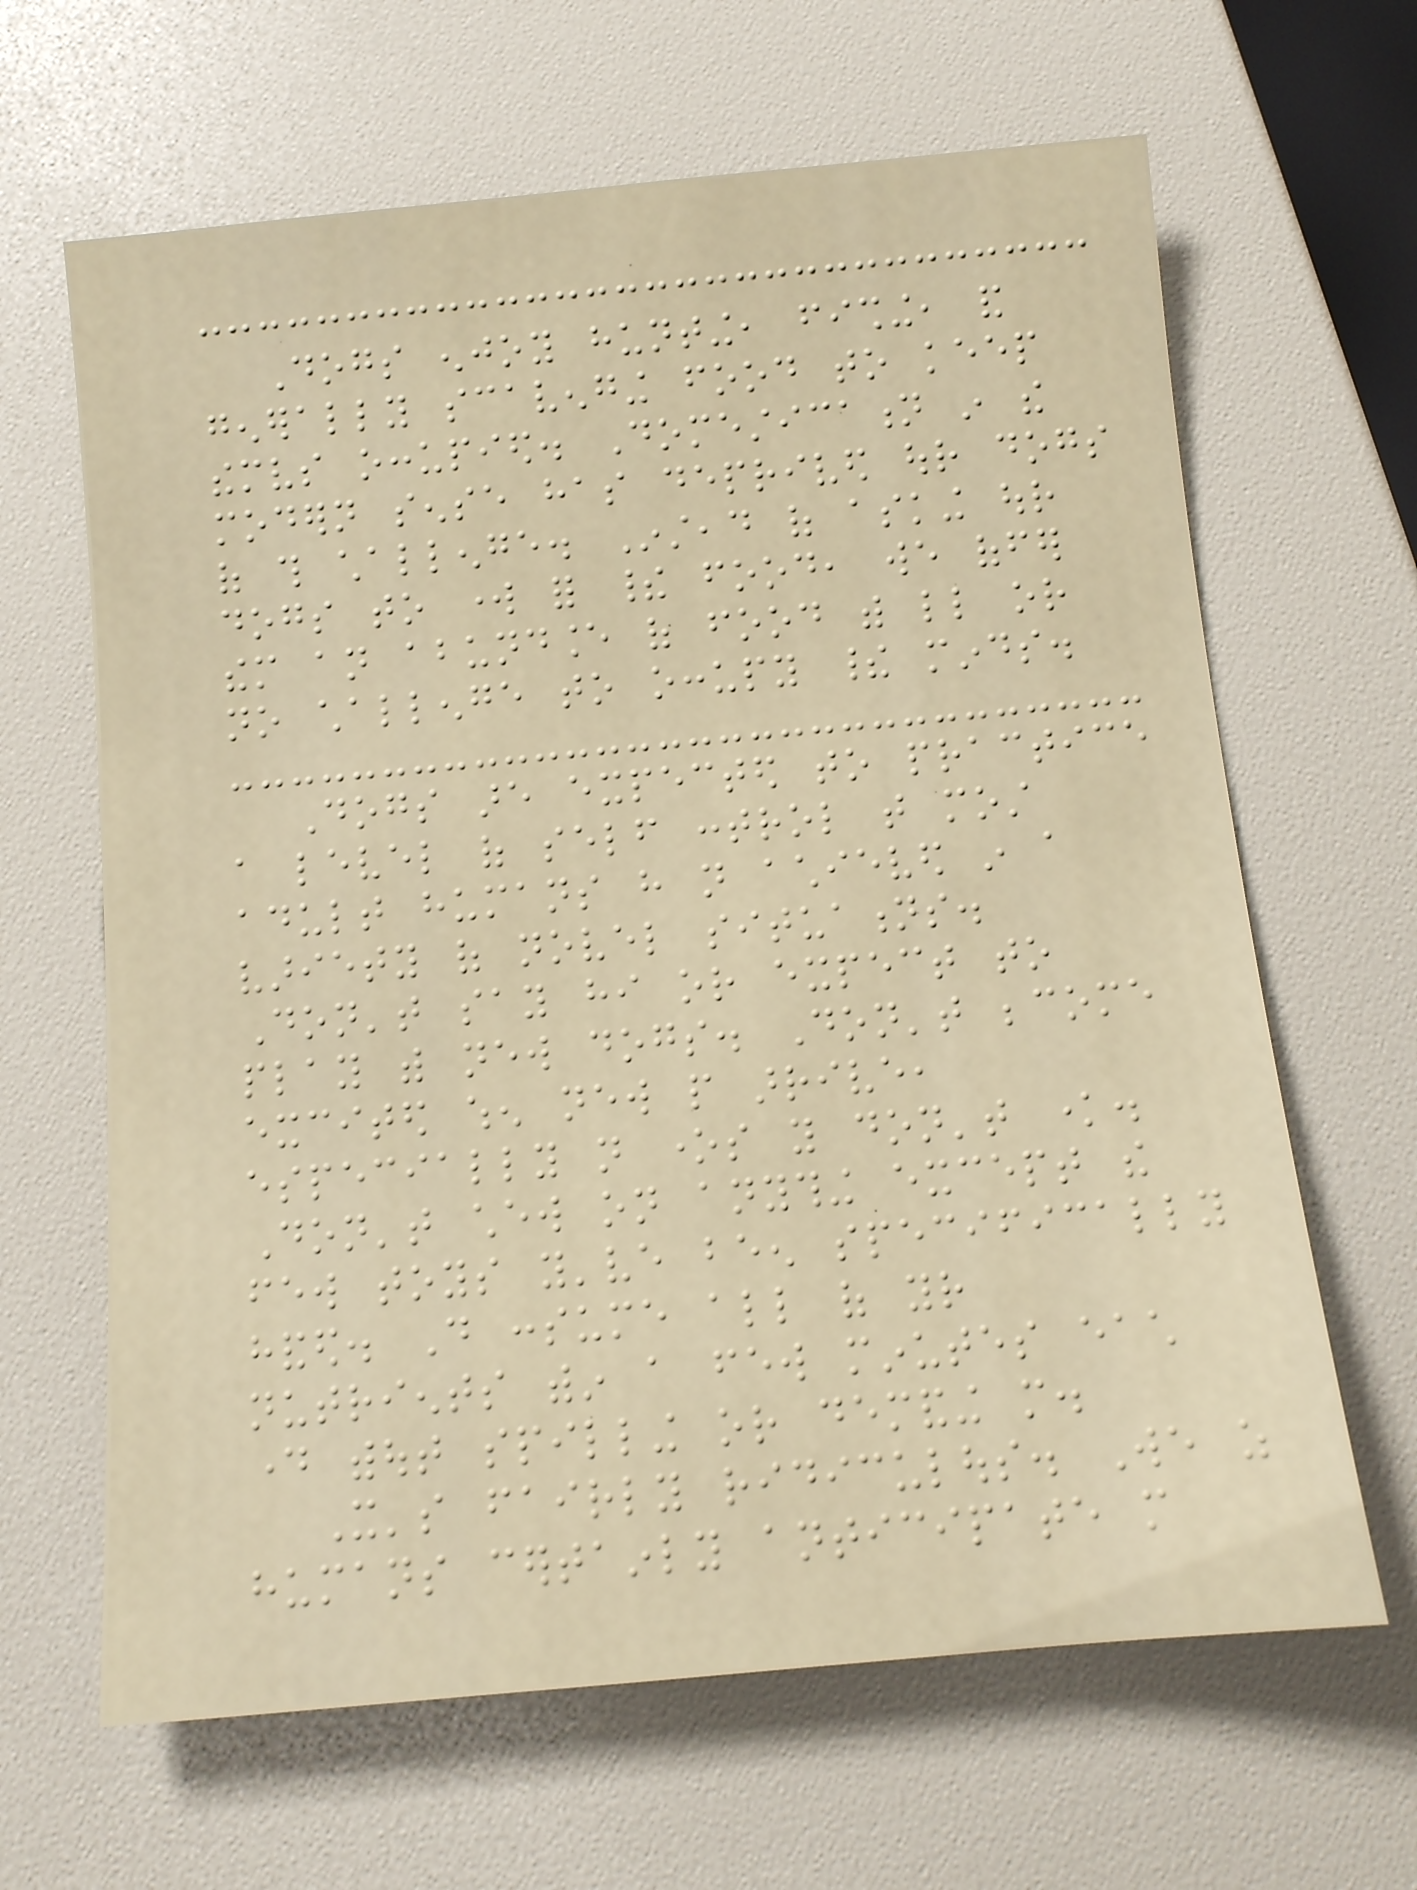Dogs enjoy hunting, fishing, and
generally scavenging food to keep
themselves occupied. Domestication in the
modern sense has deprived our dogs
of this challenge. Instead of asking our
dogs to work for their food, we offer
them an abundance of food with little or
no challenge to occupy their minds.
Dogs are expected to practice
a level of self control that most
adult humans have not achieved in a
variety of novel situations.
Don't say hi or expect to
play with new dogs. Don't become
excited when new people arrive,
especially not ones you don't know.
Don't chew on anything except the
few toys you've been specifically
handed. Do consume all of your
nutrients within a few minutes each
day without spilling or demanding more.
It's fairly ridiculous. We as
humans certainly anticipate more
